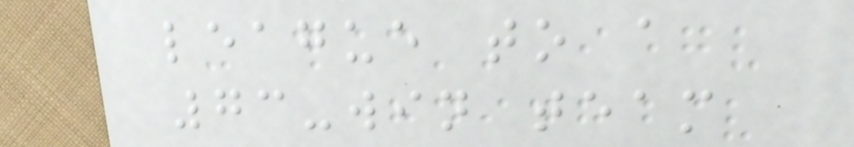league to a
73-win team
